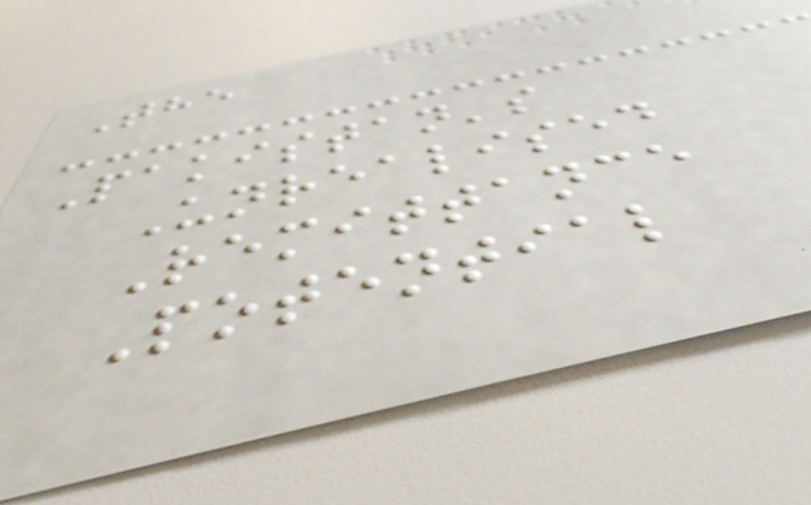The
Pakistan's
Unrealised
Remittance
Potential
